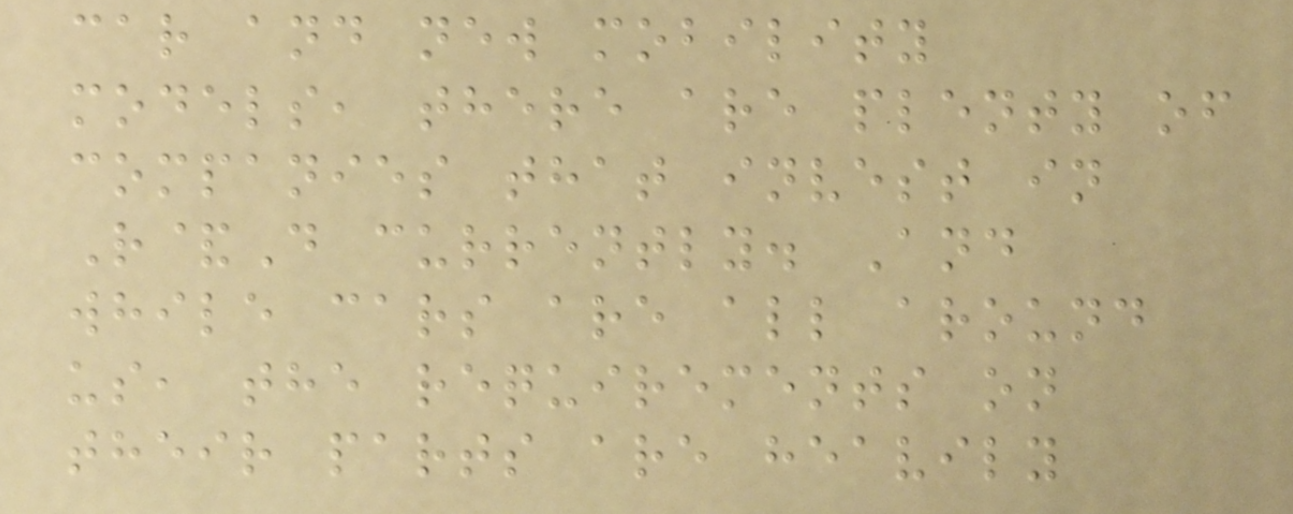car and new mobility
models, there are plenty of
companies that invest in
R&D currently. And
while cars are all around
us, the requirements on
their parts are heavily
